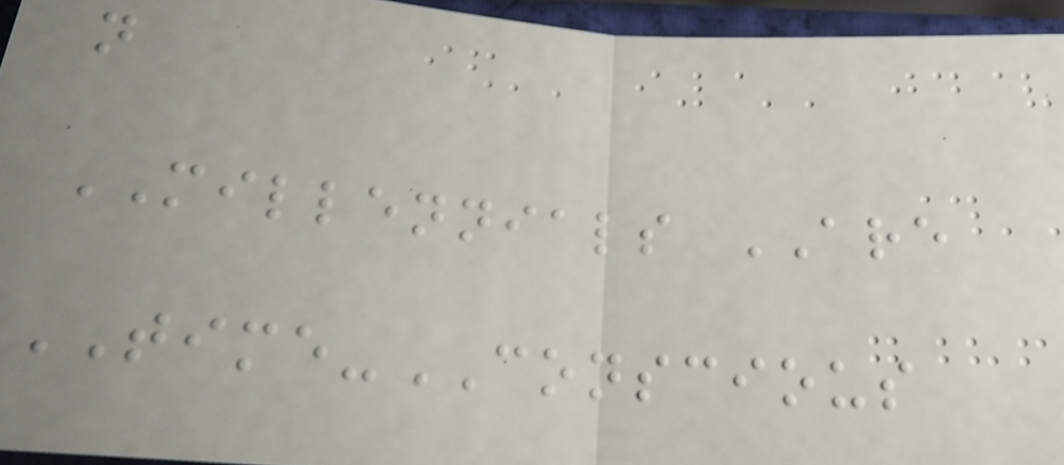n
MILLENNIALS ARE
TIME-CONSCIOUS
